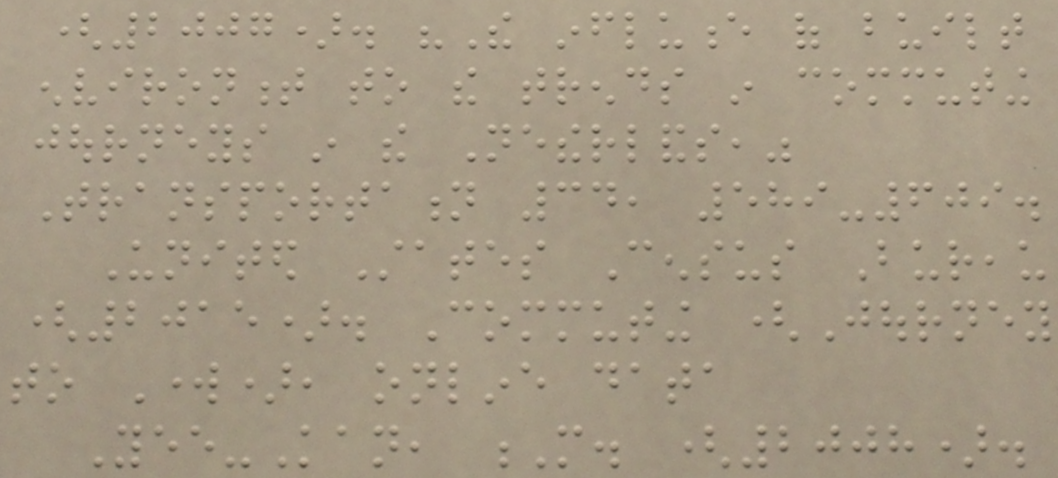(2007). "The influence of built
environment to the trends in commuting
journeys in the Netherlands,"
Transportation 34, 589-609.
United States Census Bureau
(2015). Commuting (Journey
to Work), online data
Yee-Kan, M. (2008).
